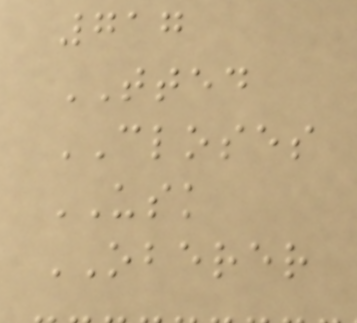717
TTED
CLOSES
USK
OBERER
